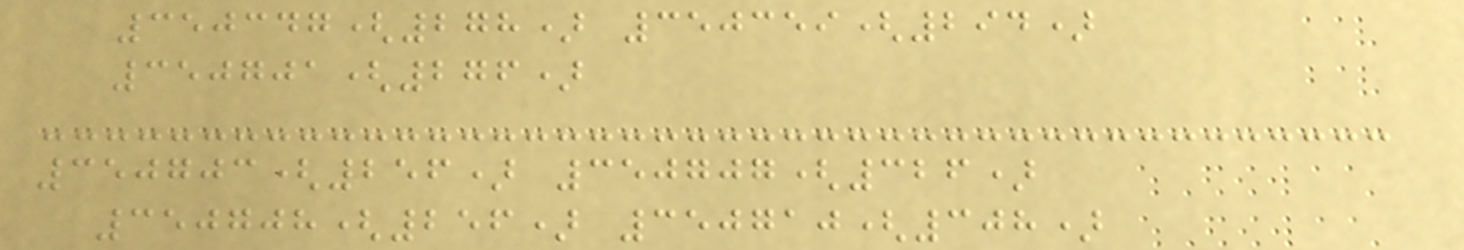350347(278) 350359(294)
350701(276)
350703(256) 350707(326)
350708(256) 350710(308)
